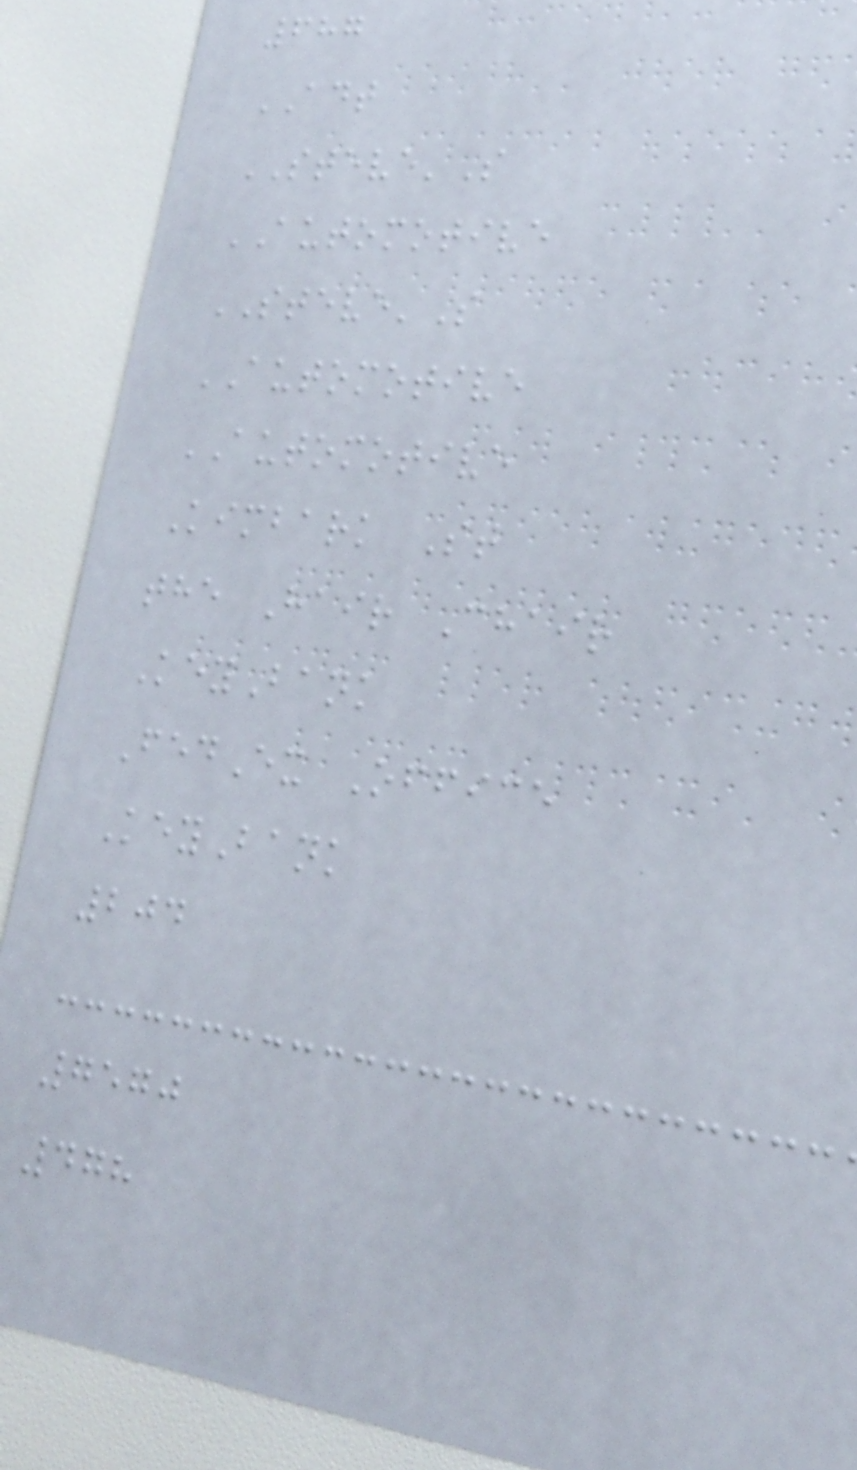687
ADT
STEVE'S
AUTOMOTIVE
STEVE'S
AUTOMOTIVE
AUTOMOTIVE
Kimbark St
the Hair Chair
KeyBank
FedEx Office
KeyBank
204
7570
478
